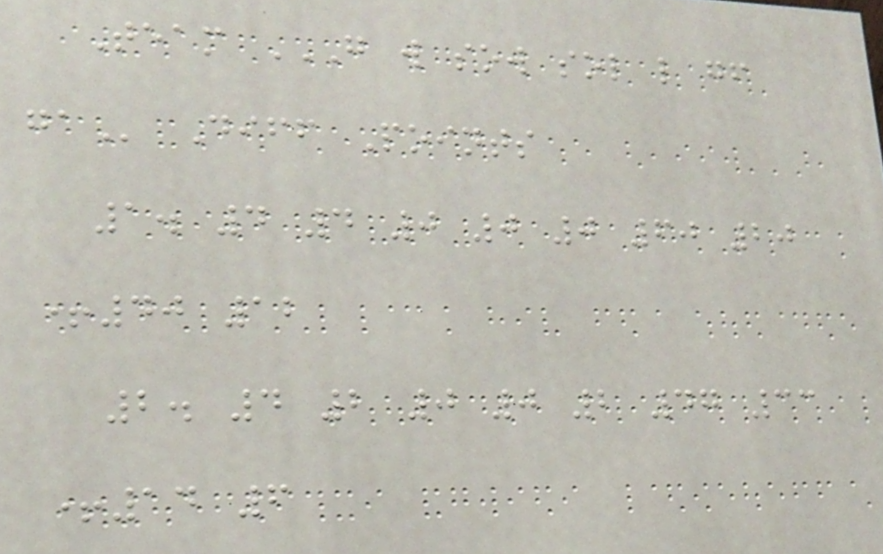Team G W SOW SOL L GF
GA Diff Points
1. 4 4 0 0 0 60 20
+40 12
2. 4 2 0 0 2 47 33
+14 6
